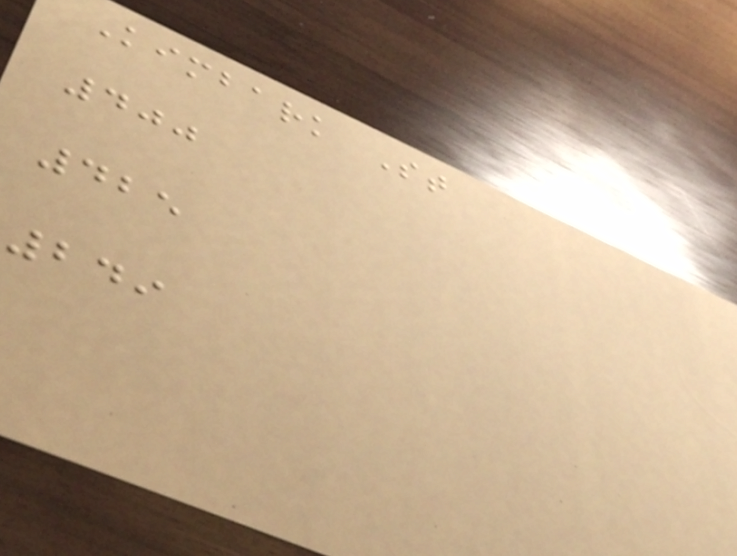Kimbark St
400
425
249
